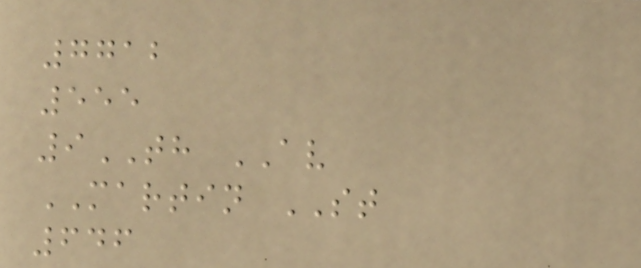7712
555
9TH AV
MARTIN ST
646
